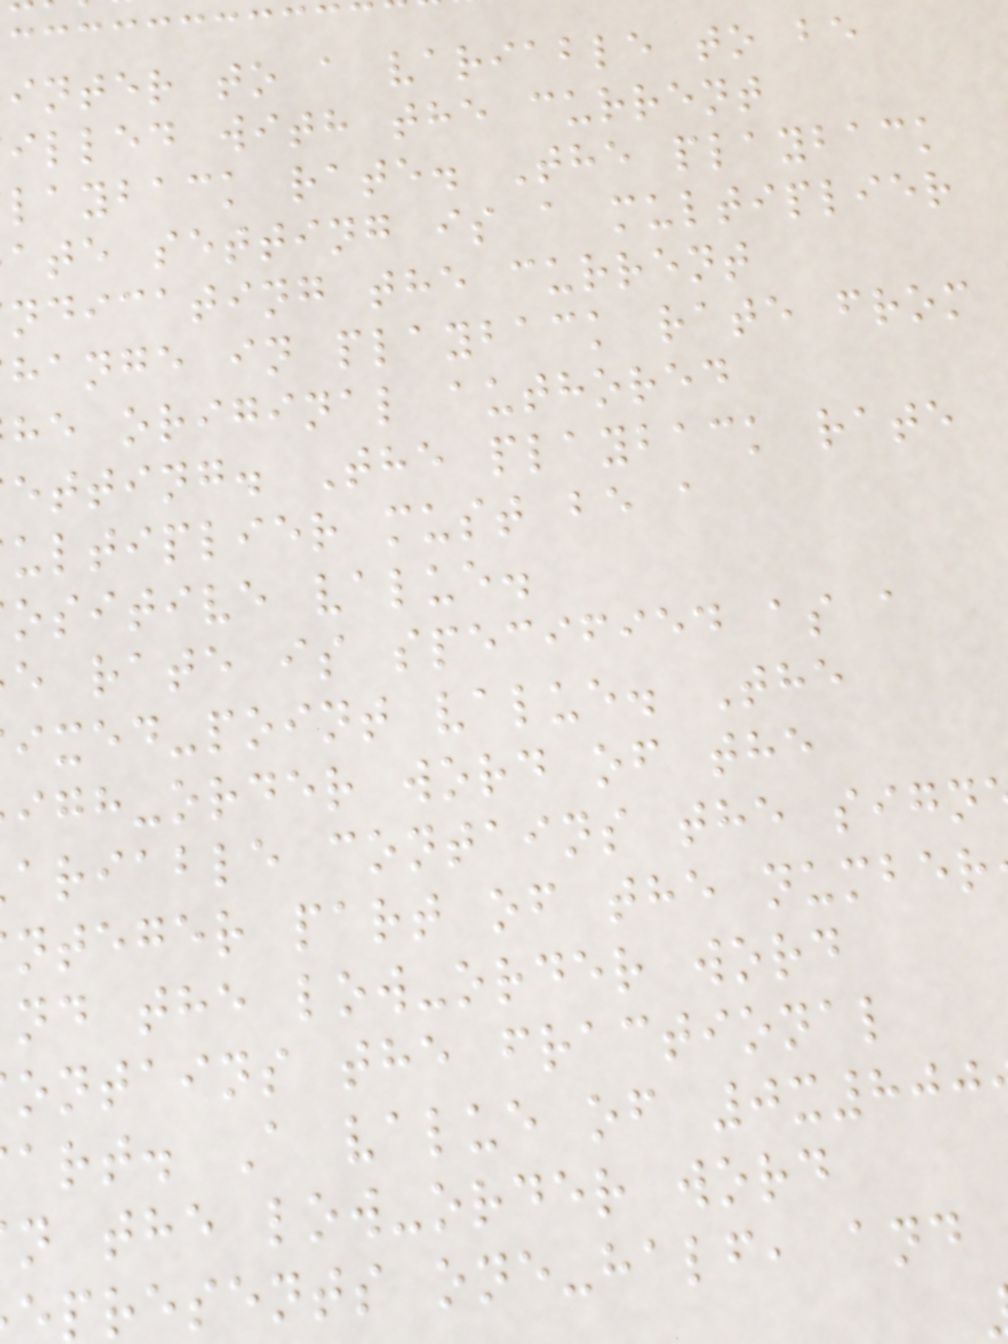inter to a variable to be
illed with the current
layback rate. The playback
ate setting is a multiplier
ndicating the current
hange in playback rate from
he original authored
etting. The playback rate
ultiplier must be a
ositive value.
e rate is specified as a
ixed-point value. The
igh-order word of the
ariable contains the sign
nteger part of the number
nd the low-order word
ontains the fractional
art. A value of 0x800
n the low-order word
presents one-half, and
